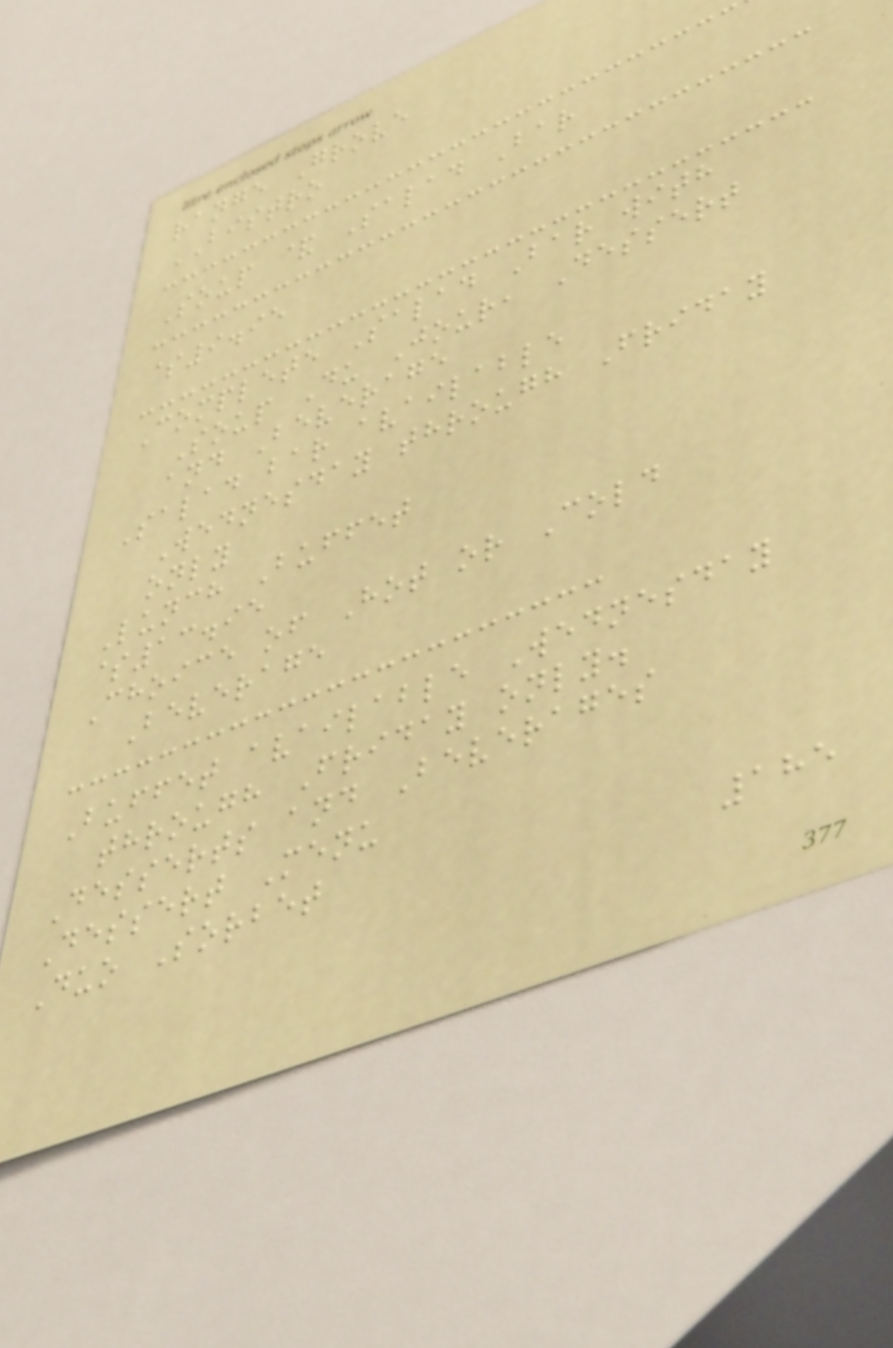range Grove
BISTRO
Soup & Salad Bar
$9.95
Complete Salad Bar with
Soup Du Jour, Dessert
and Beverage
Salad bar available
Wednesday through Friday
only
Lunch Buffet
$13.95
Choice of Hot or Cold
Beverage
Buffet available Wednesday
through Friday only.
Desserts and Beverages
Dessert Menu
Duo Sorbet
185
